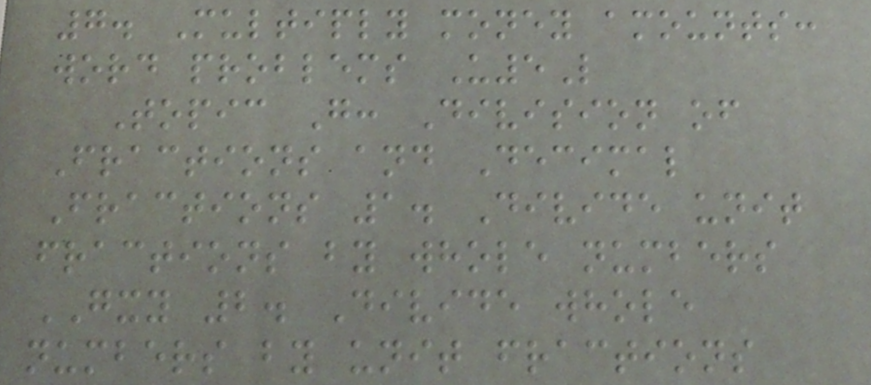7. Multiply money amounts:
word problems U5L
Topic G: Division of
Fractions and Decimal
Fractions 1. Divide unit
fractions by whole numbers
GXY 2. Divide whole
numbers by unit fractions
